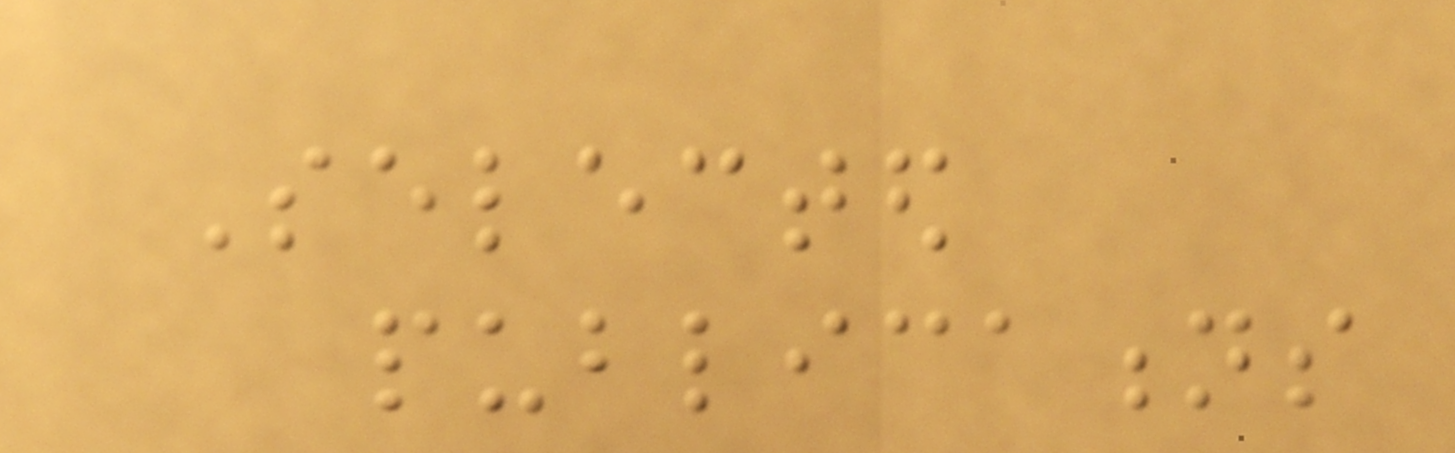Selected
publications
